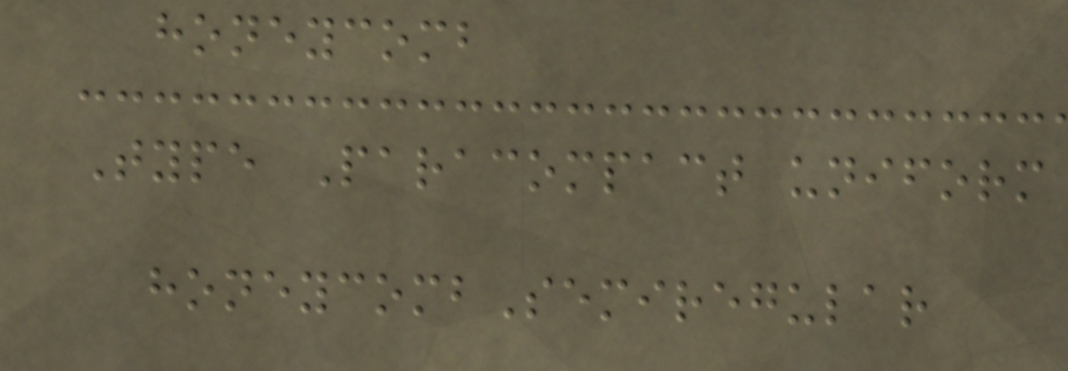honeycomb
Type Paracompact uniform
honeycombSemiregular
